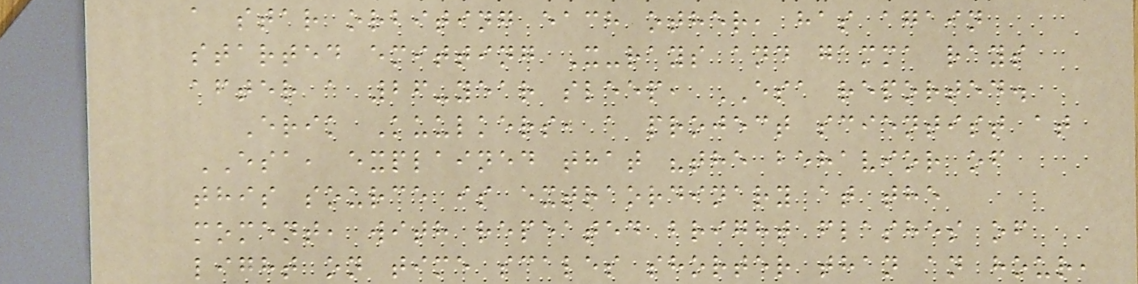a star orbiting each other, has again
started emitting X-rays and gamma rays
after a 26-year sleep, ESA reported.
Erik Kuulkers, a project scientist at
ESA, explained that "the behavior of
this source is extraordinary at the
moment, with repeated bright flashes of
light on time scales shorter than an hour,
